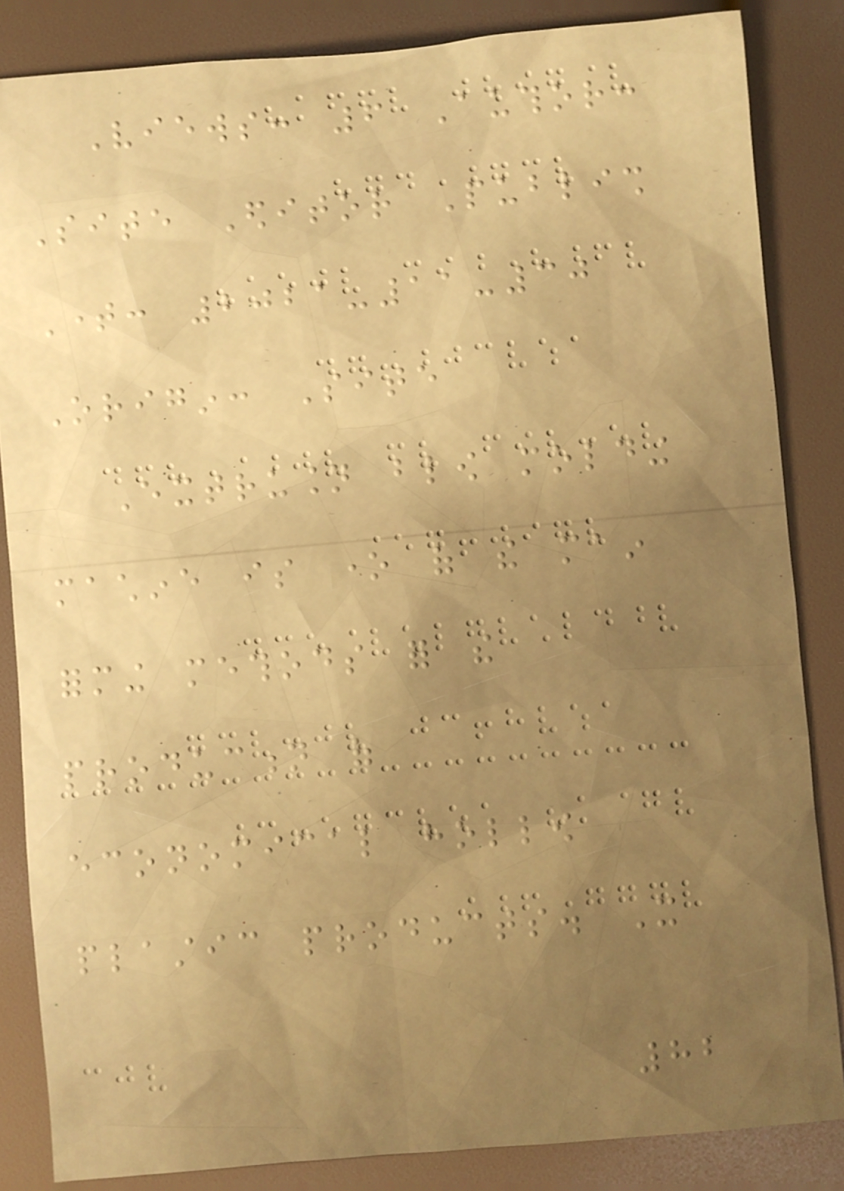Views: 6 Author:
Site Editor Publish
Time: 2021-11-30
Origin: Site
Extrusion blow molding
machine is one of the main
forming methods for the
production of
economical hollow
plastic products. It
82
